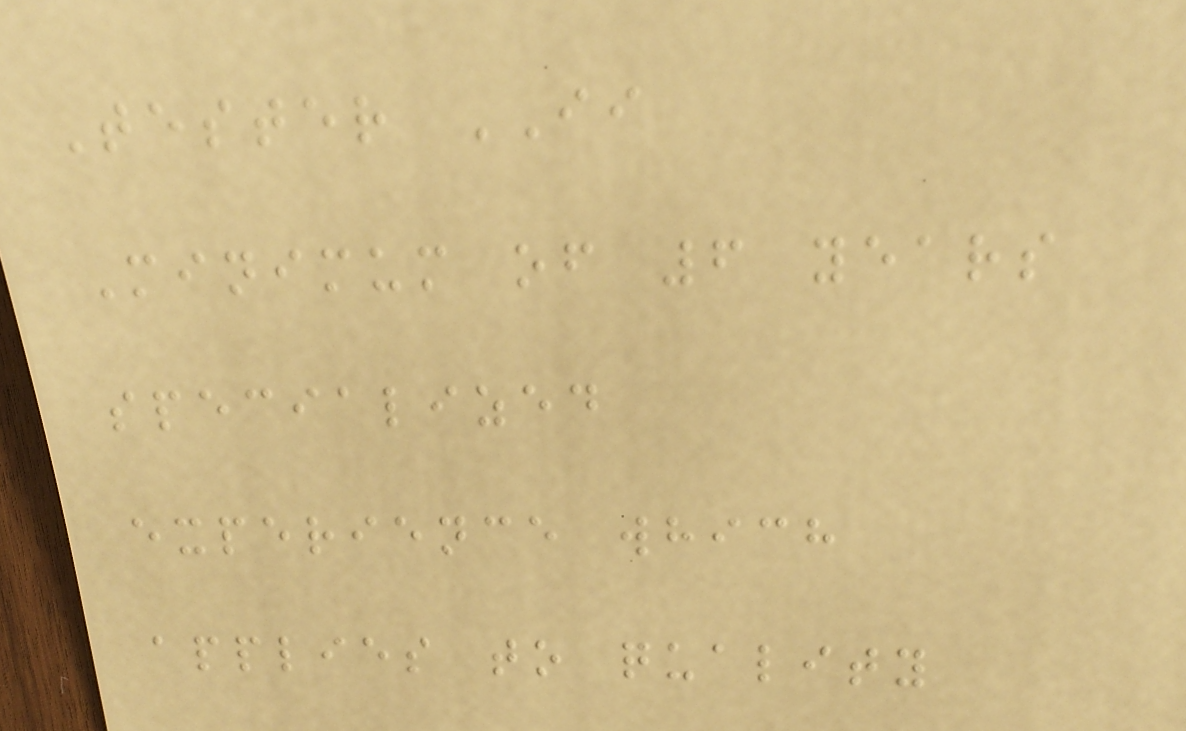Tester II
Minimum of 6 years
specialized
experience which
applies to quality
